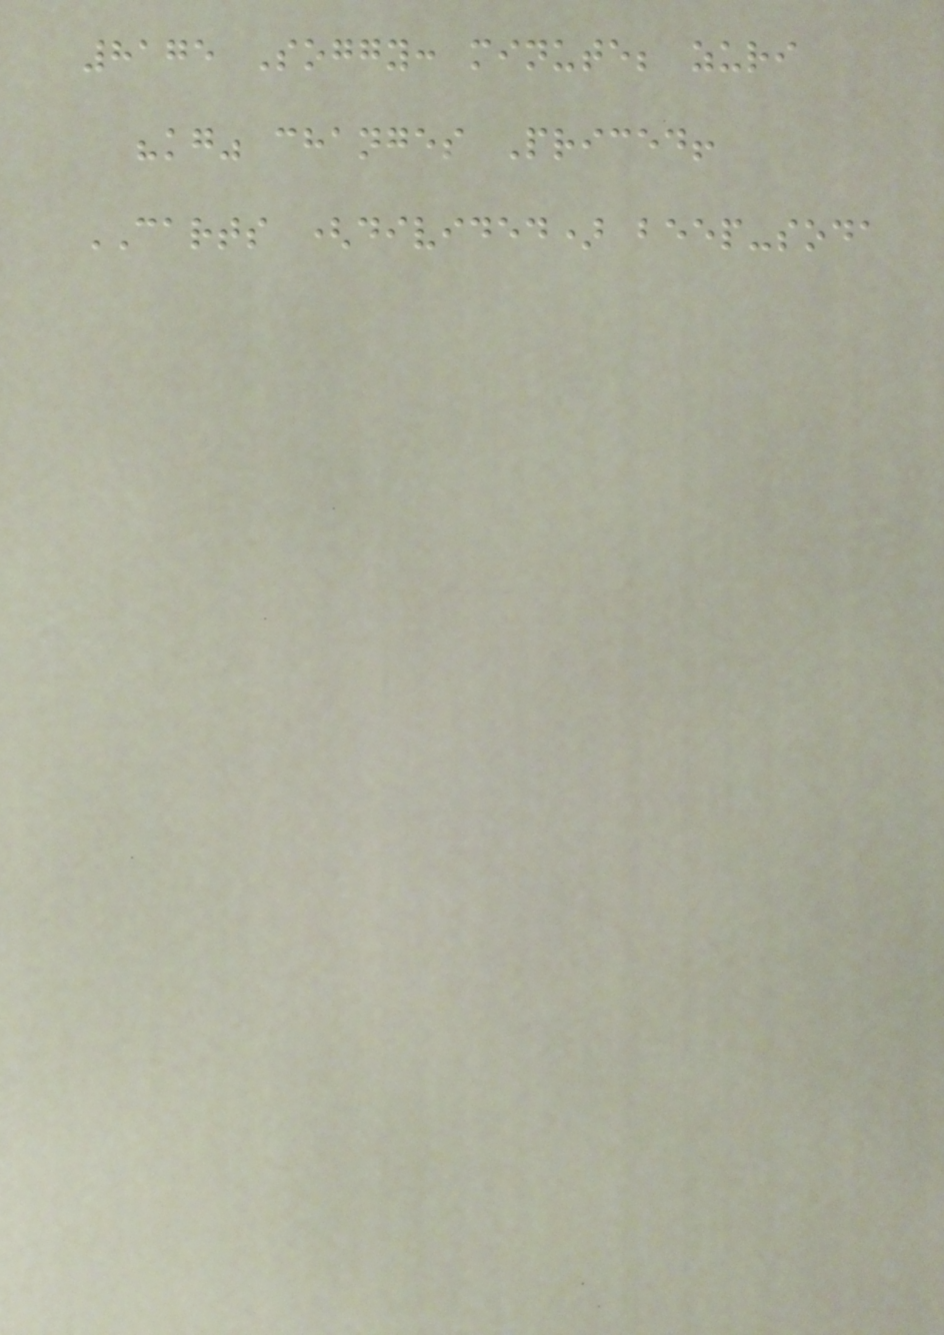8175 Soggy: minute; zuri
"kg" changes Priced!
CARTS (divided) beep-soda
